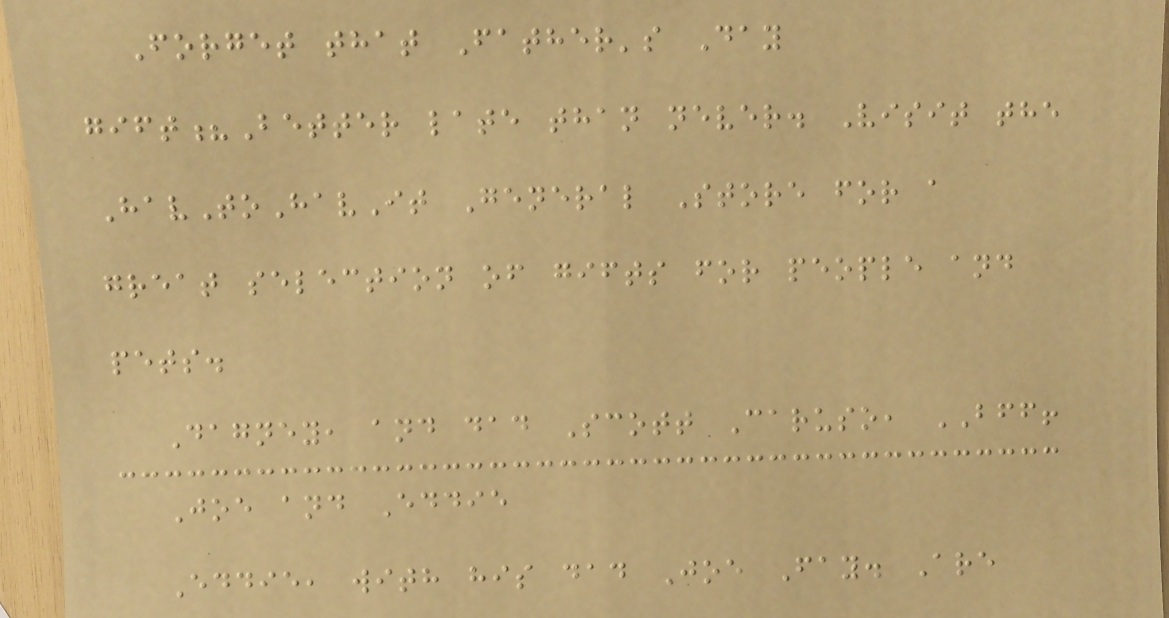Forget that Father's Day
gift?Better late than never. Visit the
HavToHavIt General Store for a
great selection of gifts for people and
pets.
Dagney, and dad Scott Caruso, BFF!
Joe and Eddie
Eddie, with his dad Joe Fay. Are
